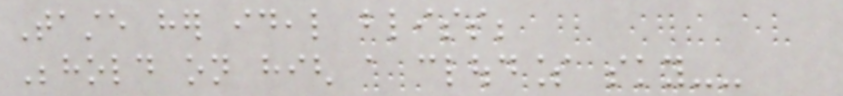Taste her ideal bliss;
Behold on high a cloudless sky--
